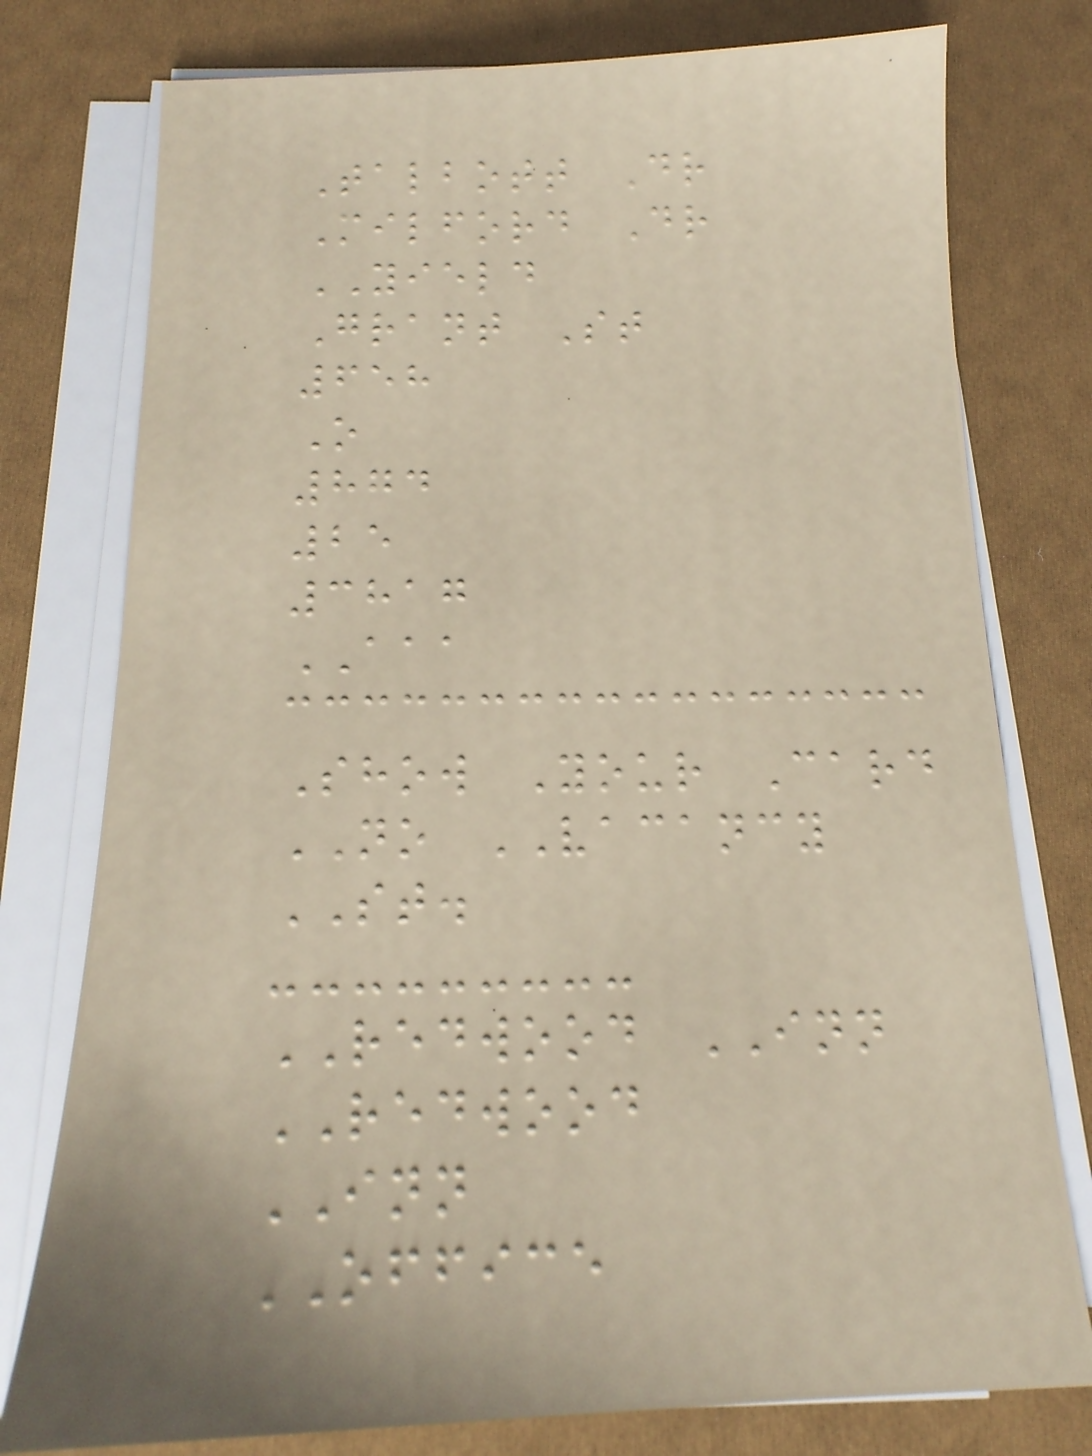Talbott Dr
Milford Dr
YIELD
Grant St
658
O
874
25
3817
AAA
Show Your Card
NO VACANCY
ST.
REDWOOD INN
REDWOOD
INN
OFFICE
